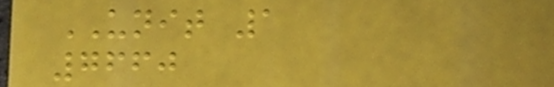UNIT 1
7660
